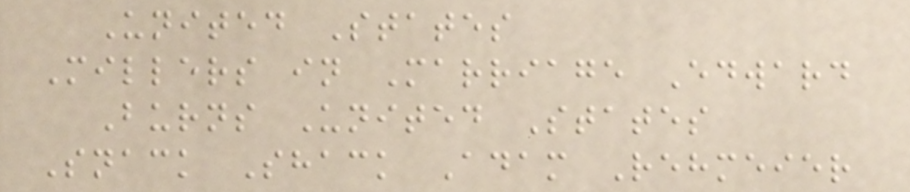United States
Millers in Marriage Edward
Burns United States
Snack Shack Adam Rehmeier
